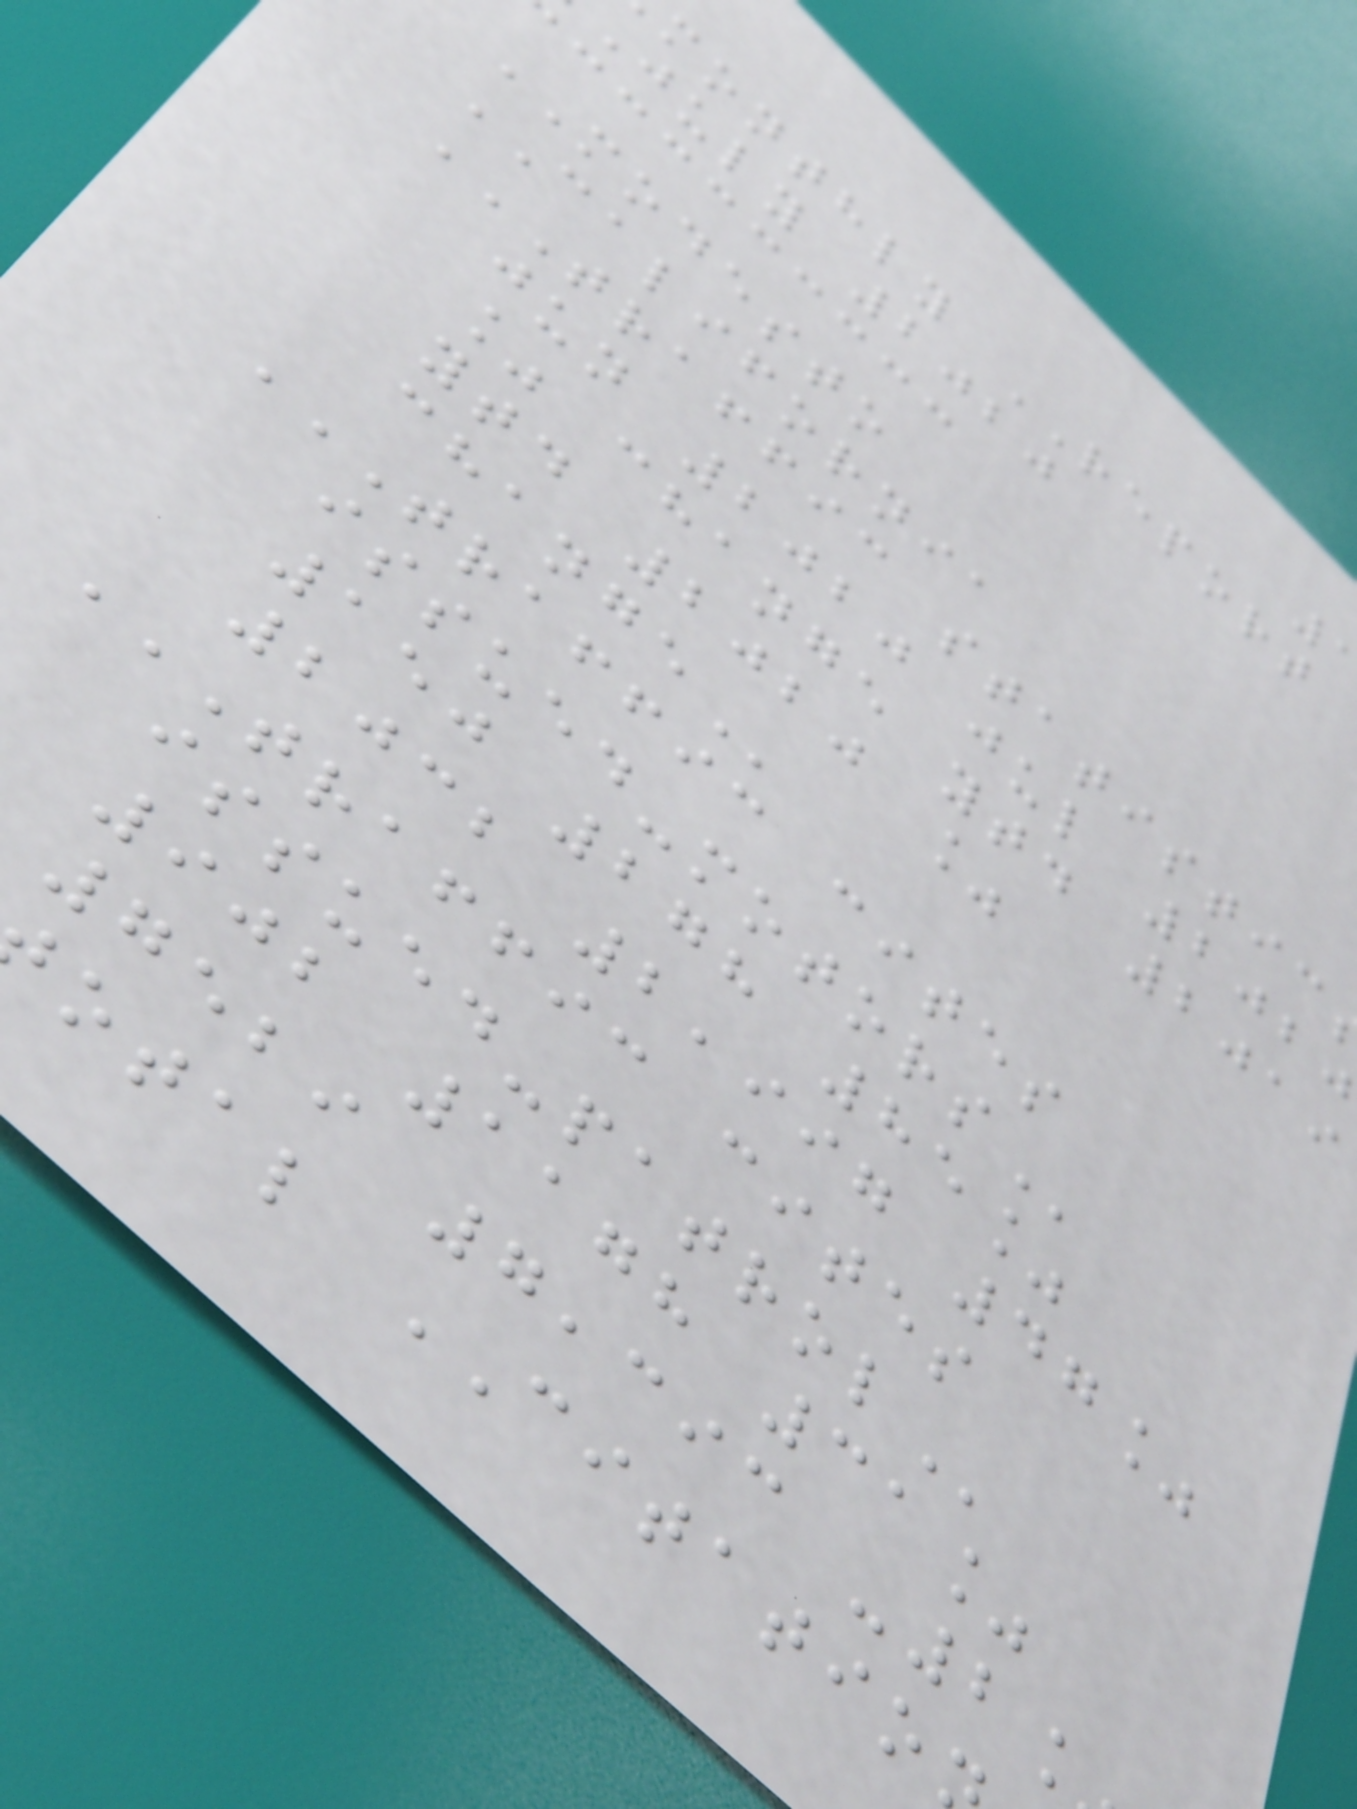monthly REPORT
july 2020
MODESTO
CALIFORNIA
jun 2020 jul 2020
% change ytd 2019
ytd 2020 %
TRAFFIC CITES
150 278 85%
2032 2,997 47%
TRAFFIC CITES
902 1178 31%
7529 7,393 -2
otal CITATIO
